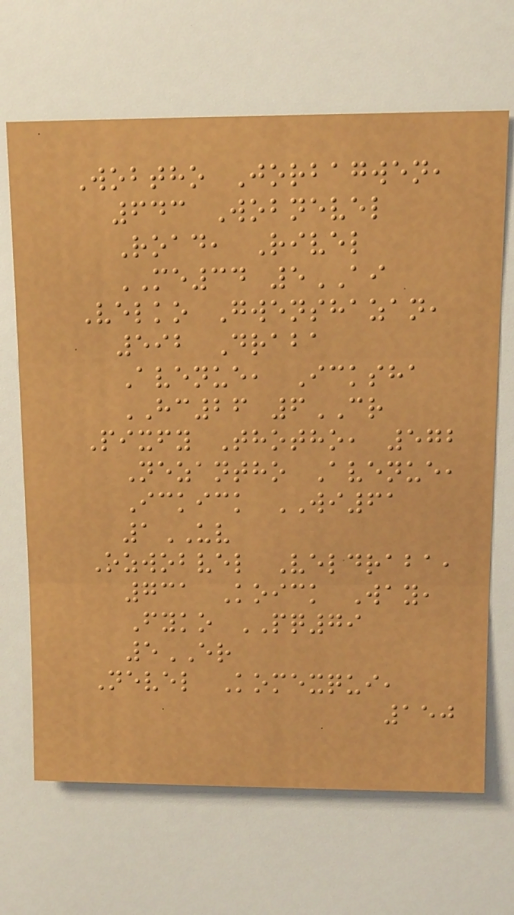Wobtho Jorbagwen,
643 Wobnevel
Road, Rivel
ME34 5AI
Velko Gwenshazan,
592 Draba
Avenue, Icksha
HC26 6CR
Pixfy Thotho, 572
Nezantho Avenue,
Ickick WI61
1UV
Ozwobvel Veldraba,
731 Koick Way,
Fyko PQ79
5ER
Nevel Komexqui,
150
